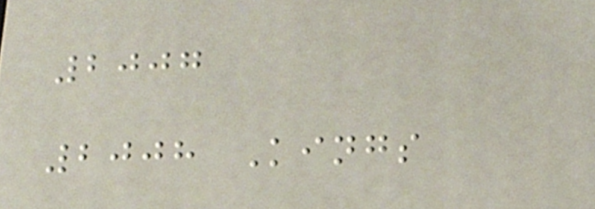2007
2008 Kings
